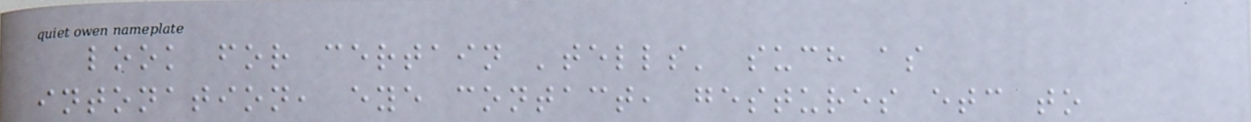look for certain 'tells' such as
intonation, eye contact, gestures etc to
